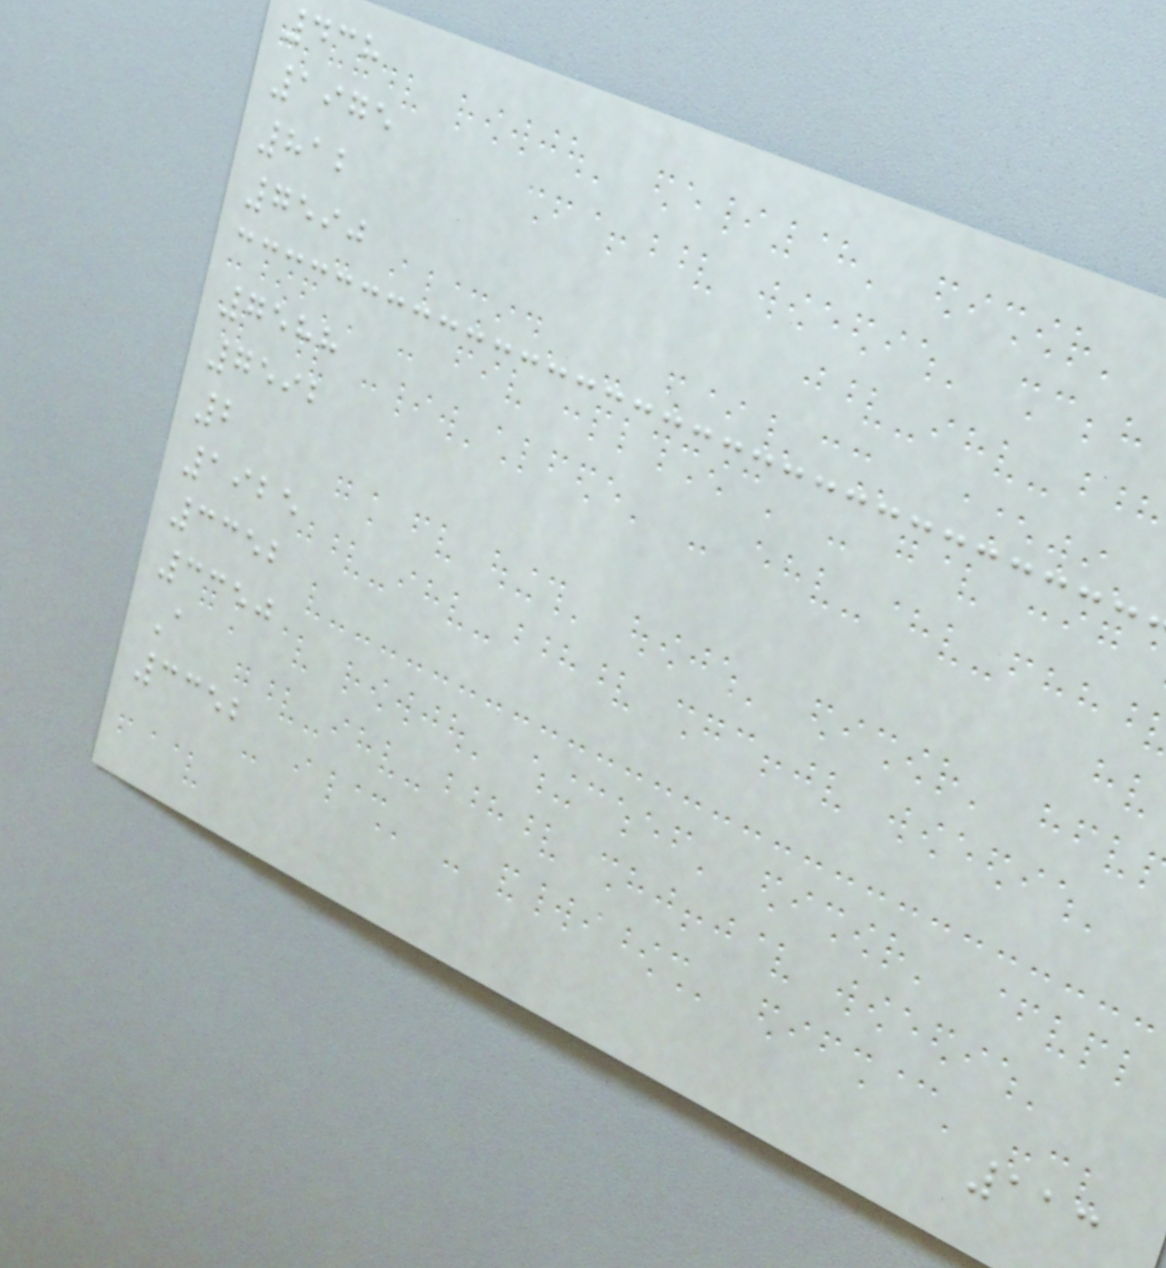438
1975
812
7590
7588
7592
2
1925
3352
3350
A
3352
113
